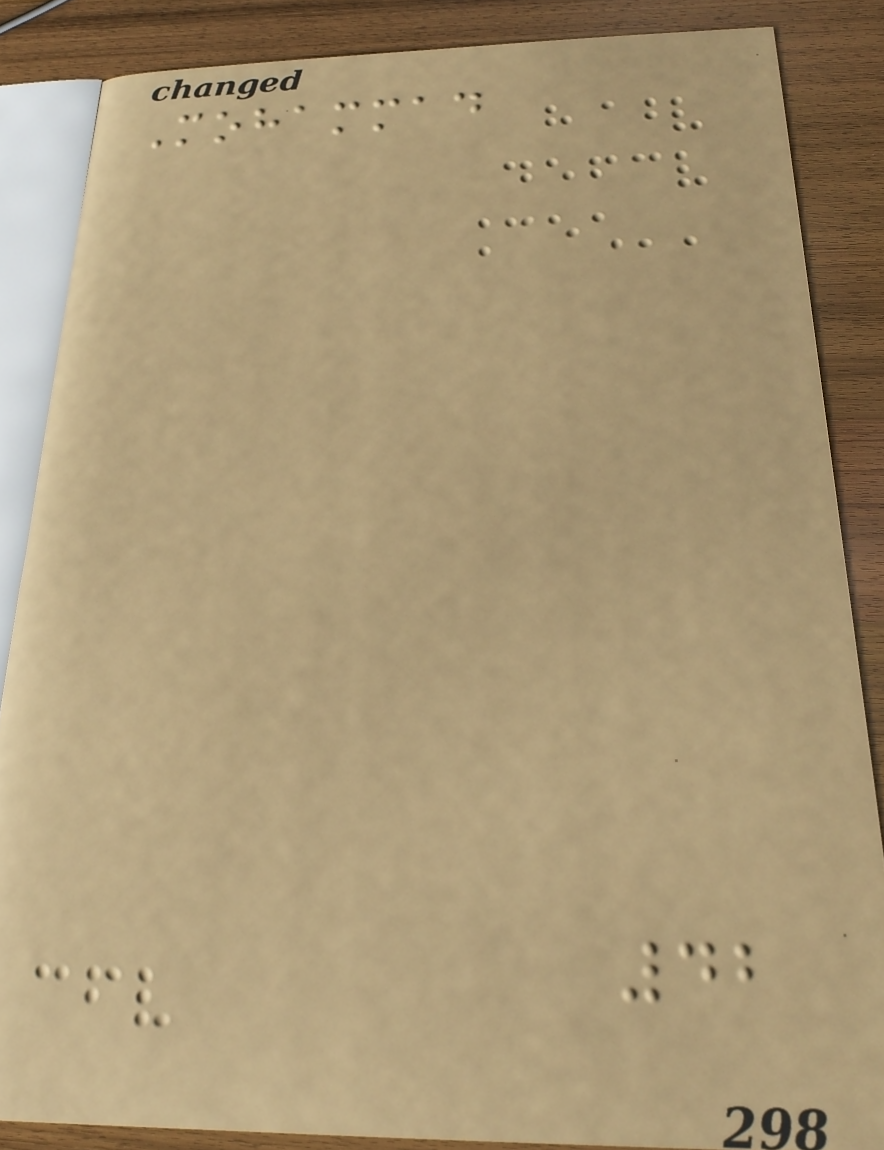Mohammad
42
